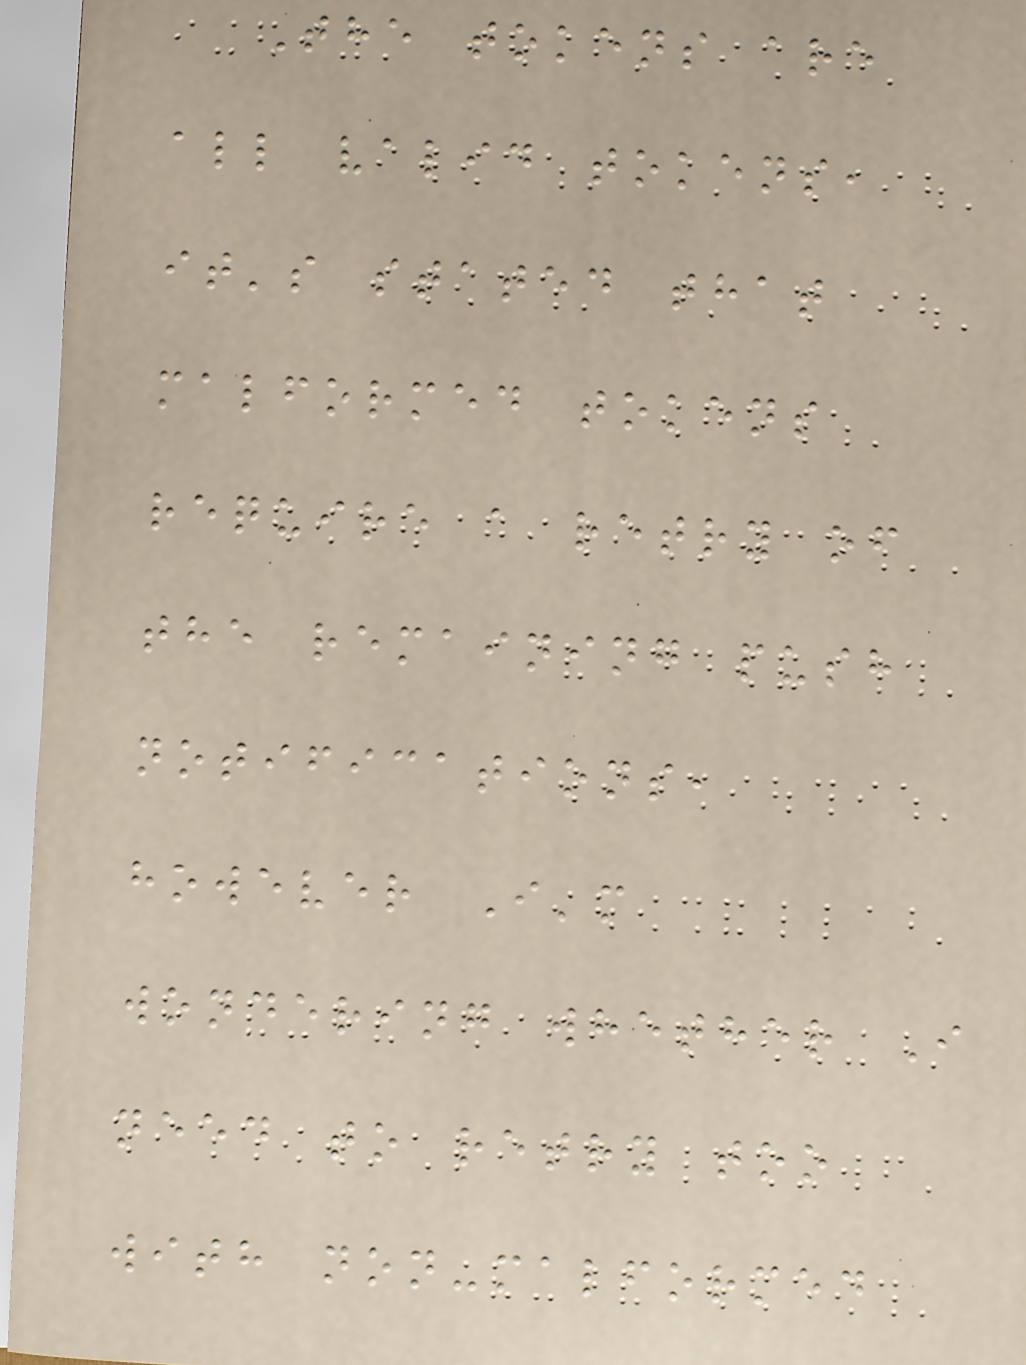The tokens are
all valid tokens,
it's stated that
malformed tokens
require a retry of
the remaining push
notifications,
however I'm
wondering whether I
need to retry too
with non-malformed
